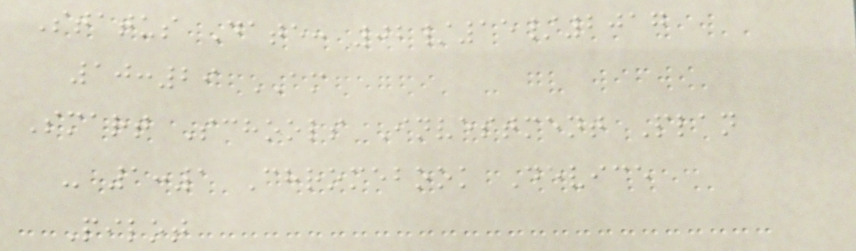Status Date: 02/15/2017
10:29 AM
Smart Schools Investment Plan
- 1:1 Chromebook Device
Pilot
